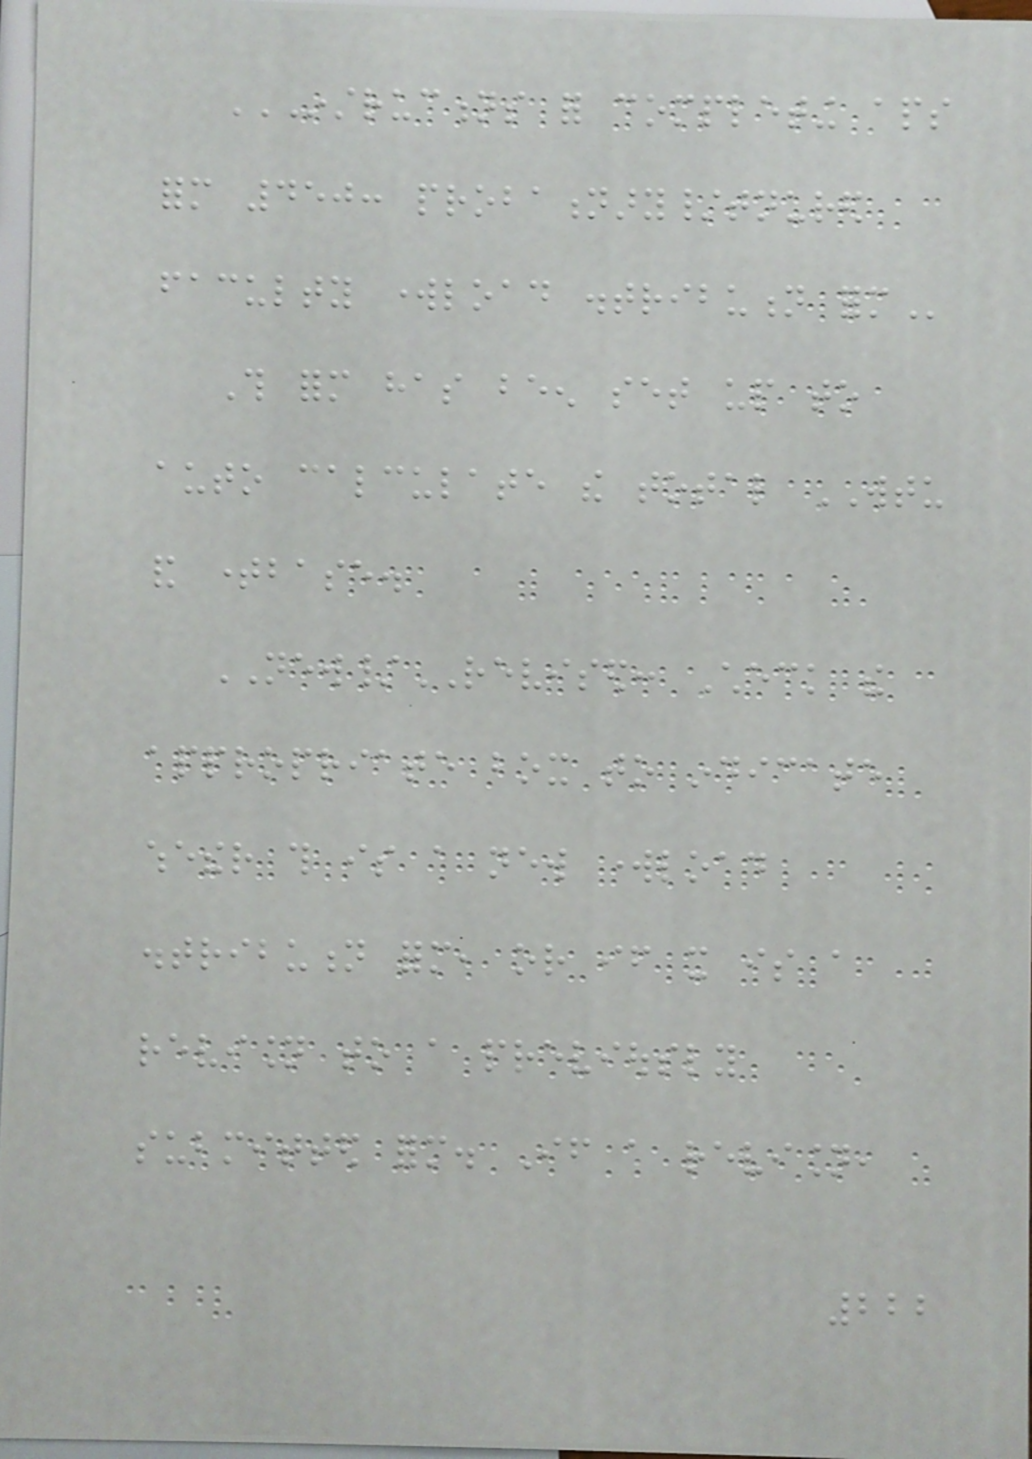INSTRUCTIONS FOR COMPLETING APS
FORM 450: PROBATIONARY/TNURED
FACULTY WORKLOAD DISTRIBUTION FORM
This form has been set up to
auto calculate the total WTU
and timebase.
NEW/REVISED: Check the
appropriate box to indicate
whether this is a new workload
distribution form, or if it is a
revision to a previously
submitted form. If a revision,
222
